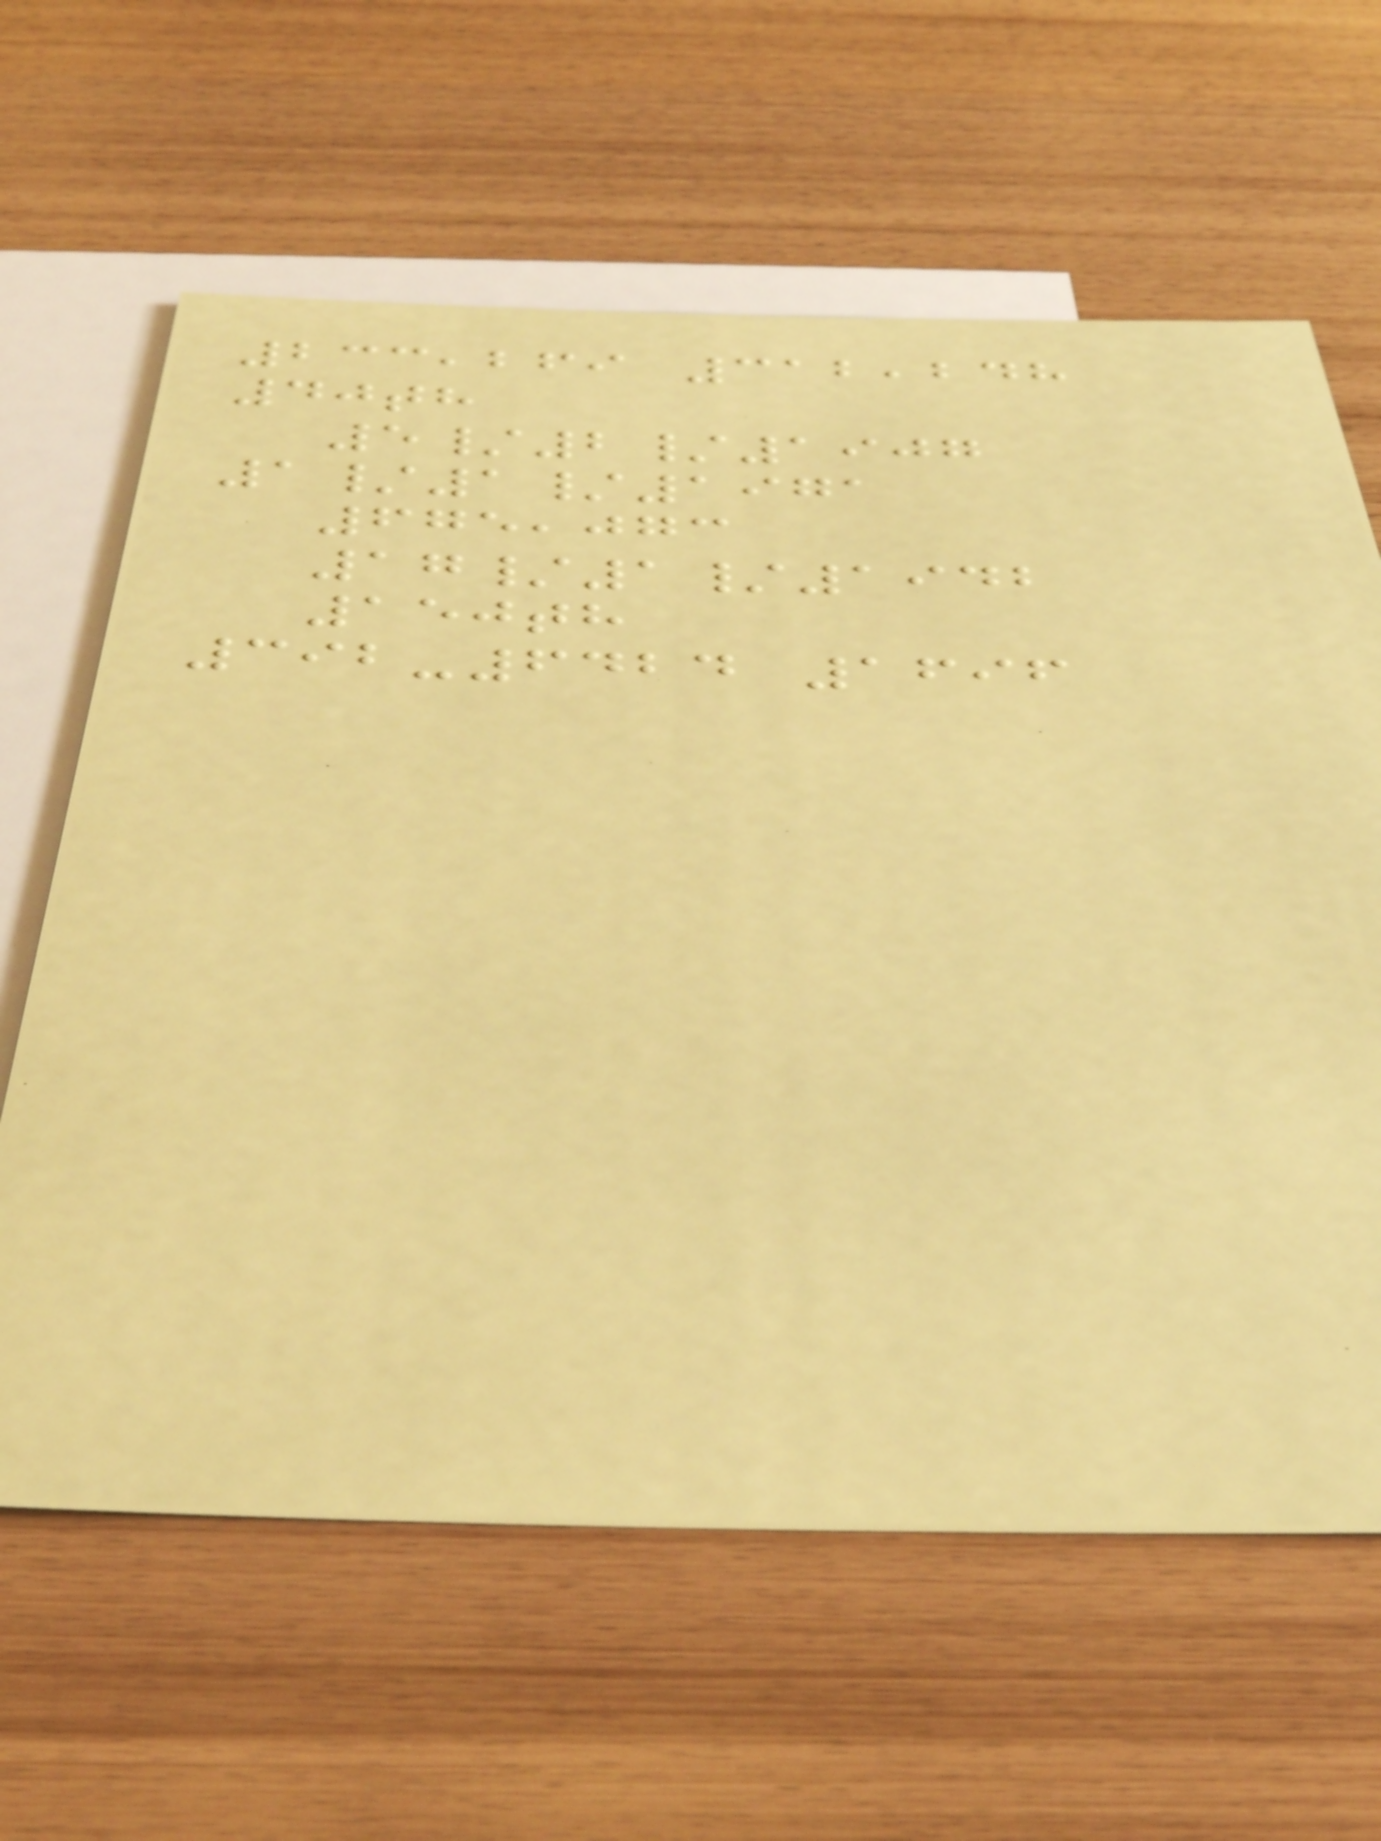233,269 312,248
40th
5/2/1907
1/1/1971
675,073
17/1/1942
150th
392-6424 1696
